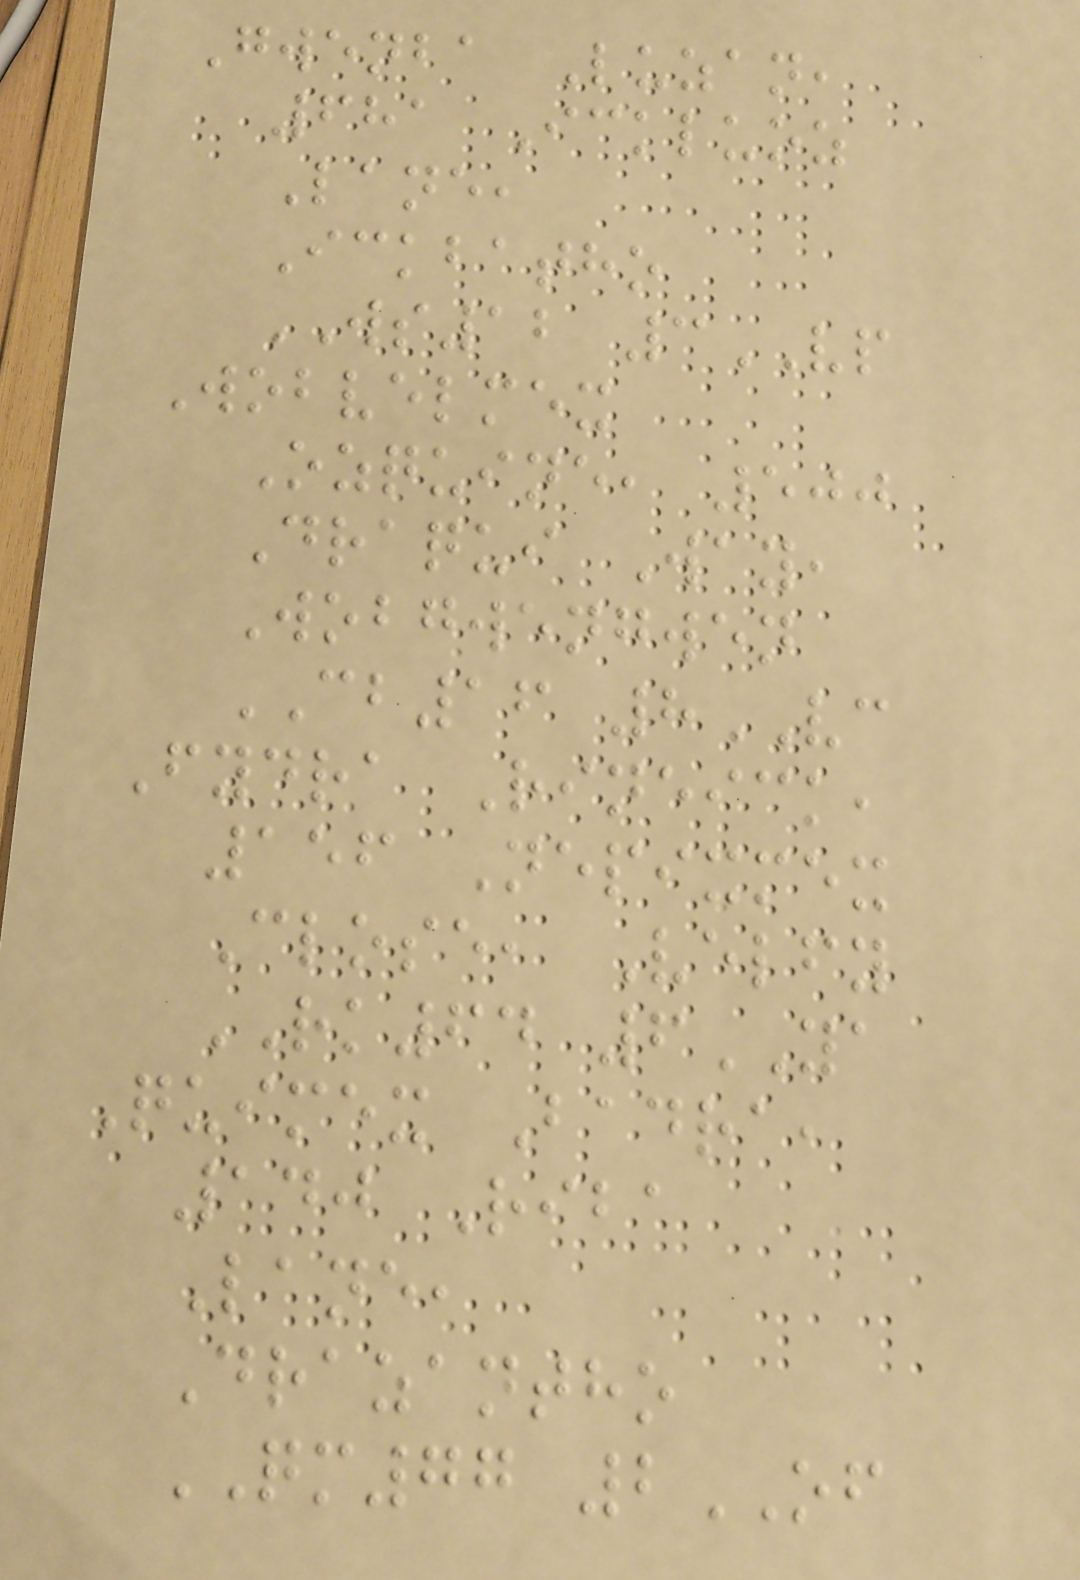Gwenba Luzan,
681 Ickluoz
Lane,
Ickbatho
WS12 3VP
Wobvelmex
Ozquine, 500
Draqui Way,
Wobgwengwen
CB16 8VC
Fydra Rineick,
156 Nepixmex
Close, Velfy
RK64 6YA
Quimex Badra,
140 Riba
Lane,
Drazantho
QM77 2OF
